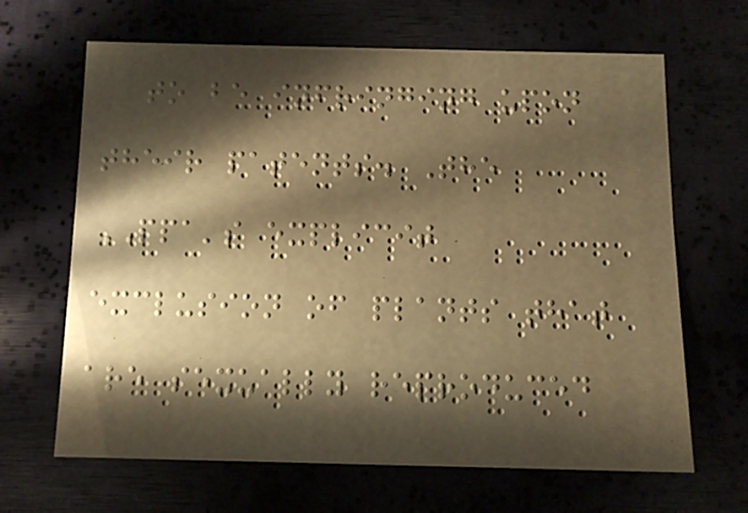to be infringing upon
their patents. The
PPA's explicit
exclusion of plants that
are sexually reproduced
